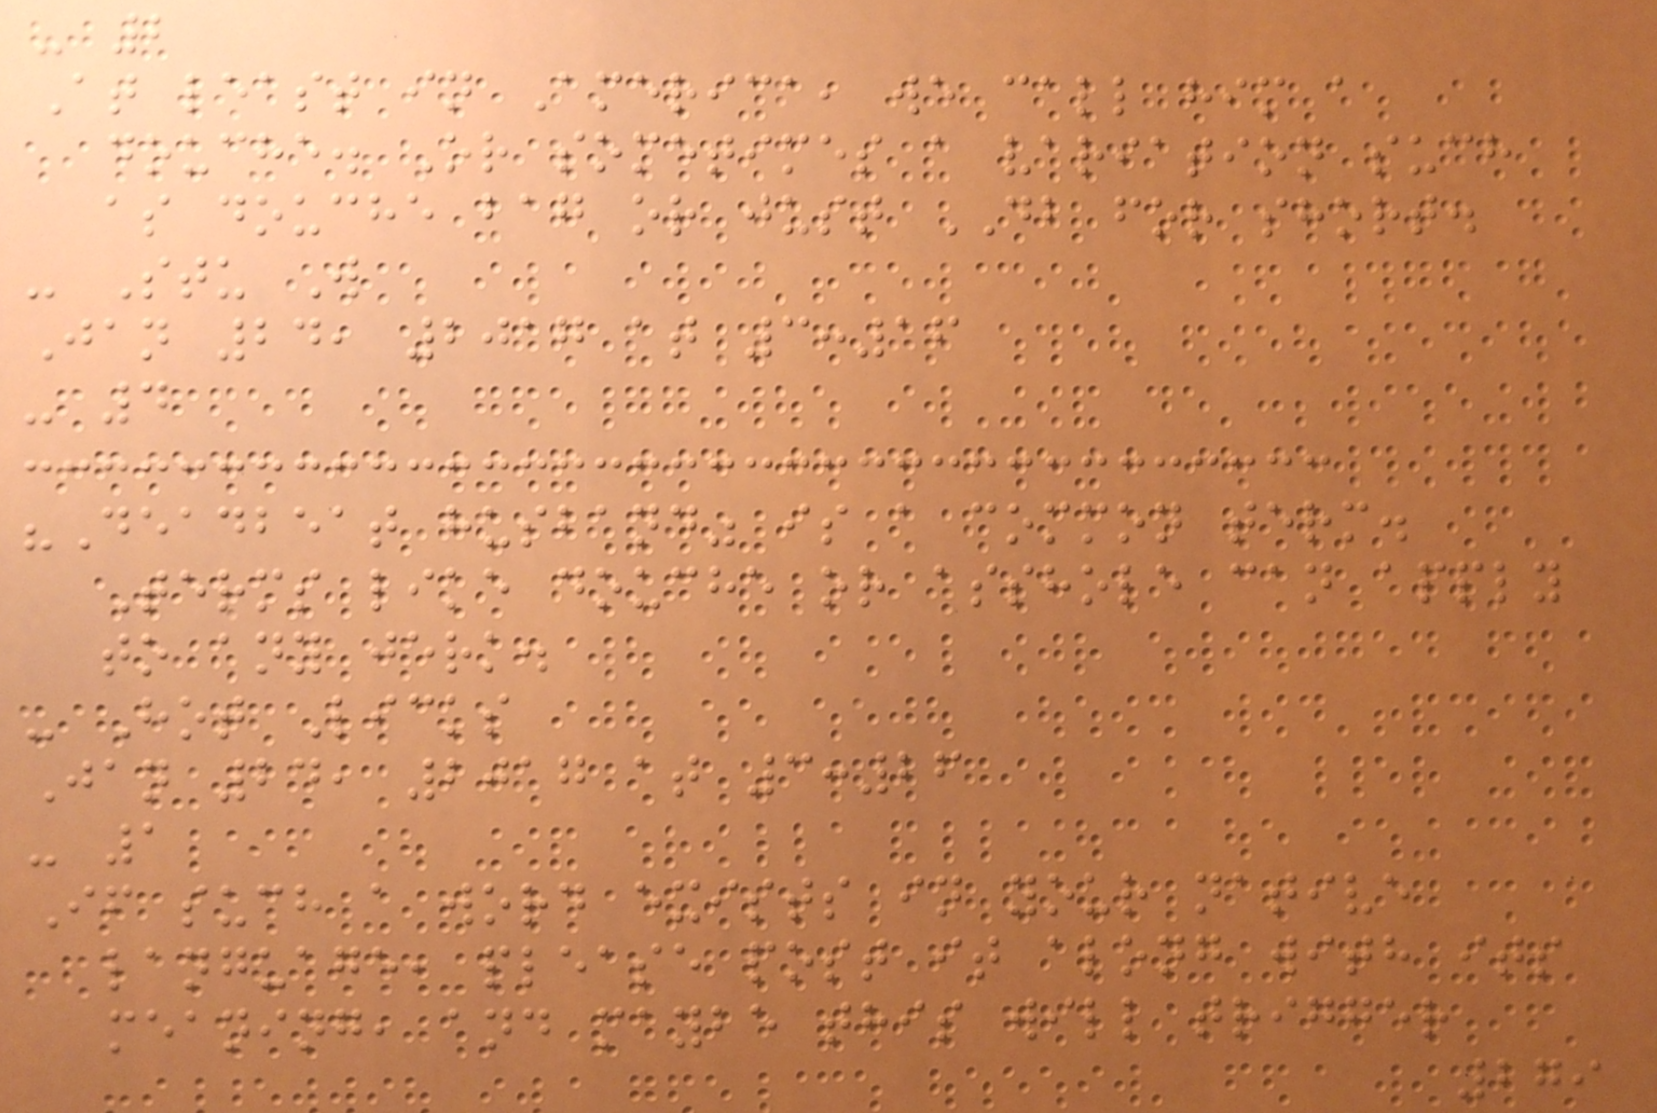- 2
At least in America, we call him a
douche. Or sometimes a variation such
as douche bag or just DB for short.
- Stu W
Jan 24, 2017 at 3:16
- 4
"Deadbeat husband" is a common term.
Terms like douche or asshole can apply
to any jerk.
- Hot Licks
Jan 24, 2017 at 3:26
- 1
If such a word exists in your native
language, please post it along with its
meaning, and maybe this will trigger
279
